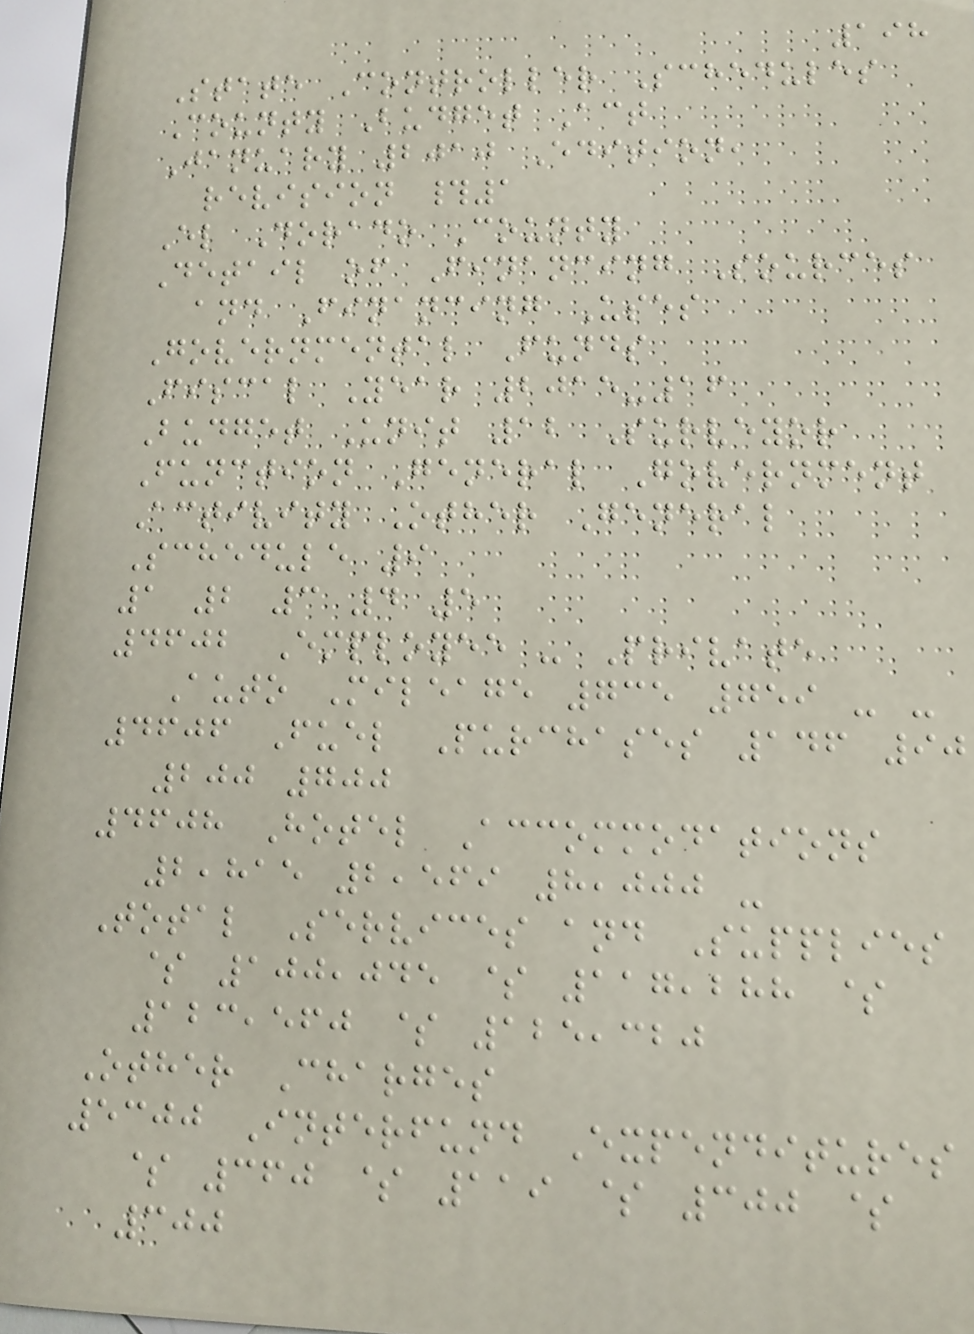198
State Controller Schedules
County Budget Act
January 2010 Edition,
revision #1
El Dorado County
Detail of Financing Sources
and Financing Uses
Governmental Funds
Fiscal Year 2015-16
Budget Unit 12 Surveyor
Function General Government
Activity Other General
Schedule 9
1 2 3 4 5
4602 Employee - Private
Auto Mileage 735 759 - -
4606 Fuel Purchases 146 90
200 700
4608 Hotel Accommodations
2,815 2,569 8,000 -
Total Services and Supplies
$ 100,045 $ 117,288 $
123,560 $ 125,320
Other Charges
5300 Interfund Expenditures
$ 360 $ 119 $ 300 $
300
